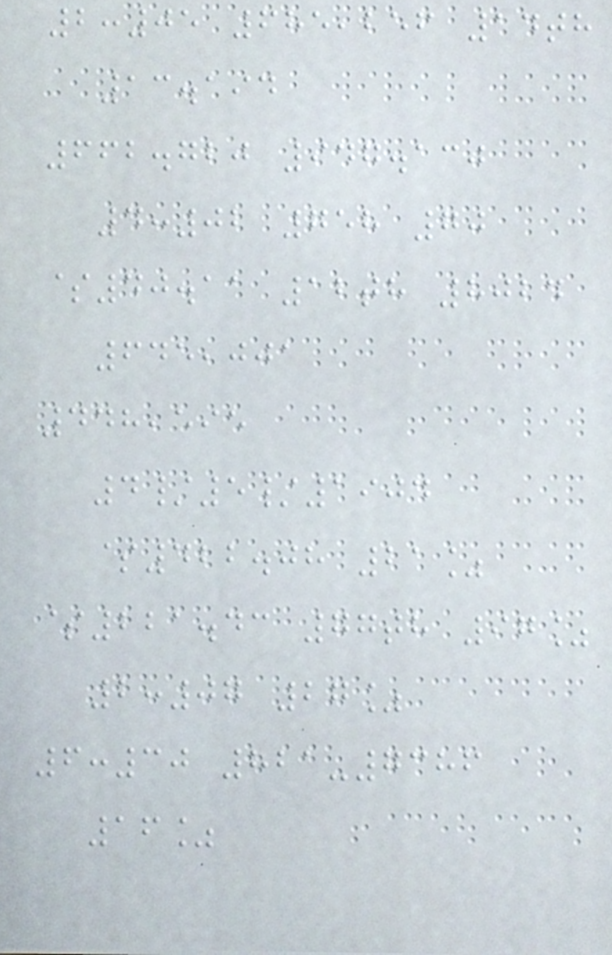2:05 685,256 14th
13.194
662.720 947.130
4:02 758 70
$40.11 12th 8024
645,001
448,595
4/5/1904
$422.08 21%
$221.43 77th 97%
2:07 27%
6:30 821-7386
16%
